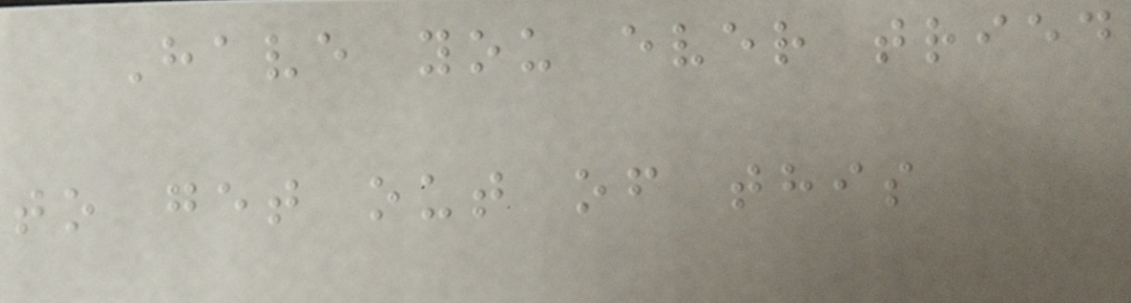Have you ever tried
to get out of this
